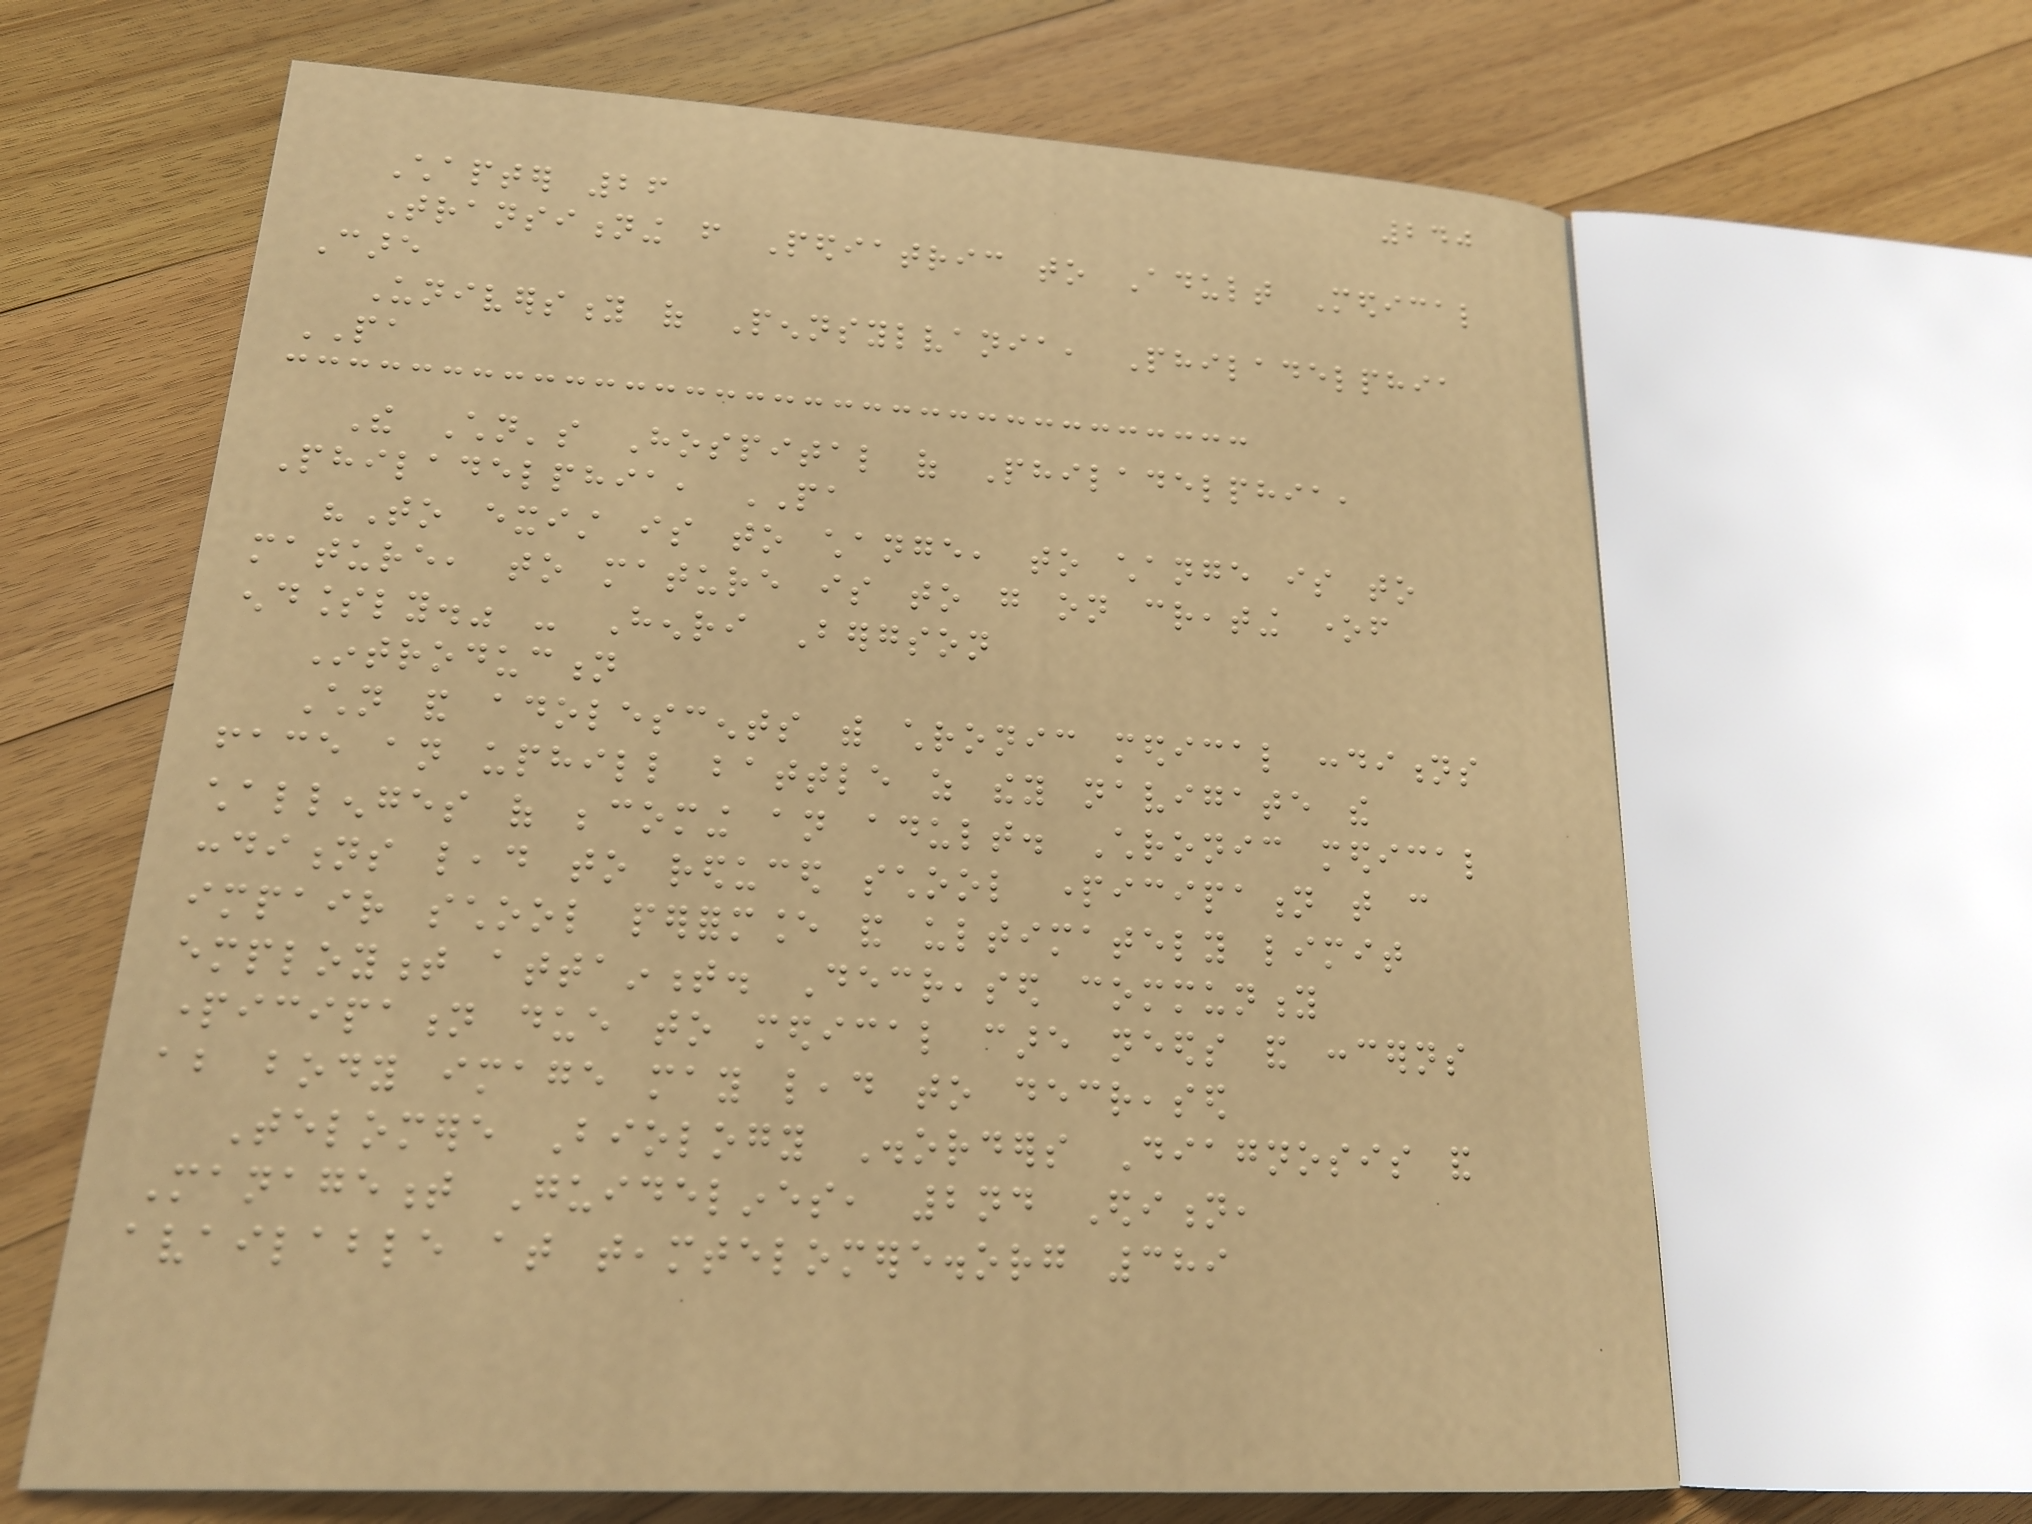240
Chapter 26
Transitioning from Pediatric to Adult Medical
Care
University of Pennsylvania, Philadelphia
PA
The Children's Hospital of Philadelphia,
Philadelphia, PA
"To exist is to change, to change is to
mature, to mature is to go on creating oneself
endlessly." - Henri Bergson
Introduction
Children and adolescents with chronic medical conditions
face an uphill battle as they navigate the
challenges of becoming an adult. Chronic medical
conditions lead to reduced school participation that can
impair school performance and ultimately limit
employment attainment. Decreased community
participation due to medical care needs and concerns
about body image may lead to decreased
Telomere Biology Disorders Diagnosis and
Management Guidelines, 2nd Edition,
available at teamtelomere.org 389
